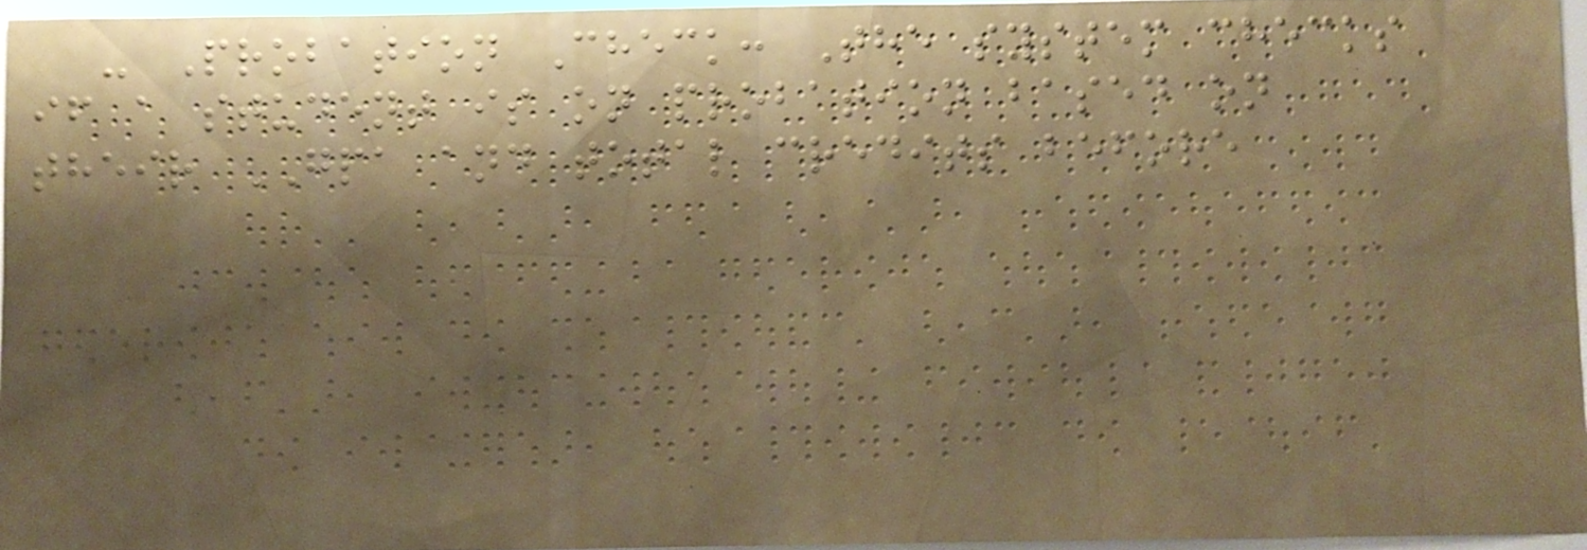- Probation Check: The system checks
if a student is on probation based on
their GPA and total credits before
